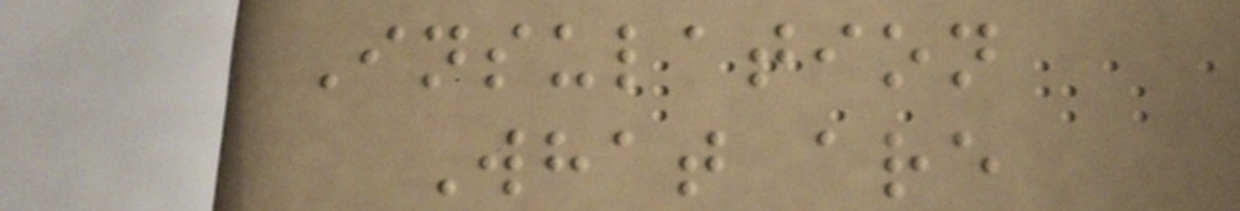Insulation
What are
